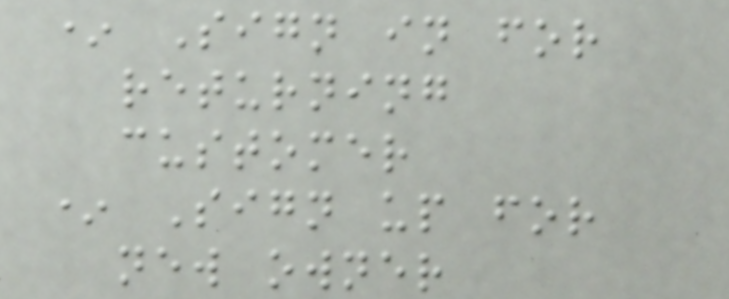* Sign in for
returning
customer
* Sign up for
new owner
